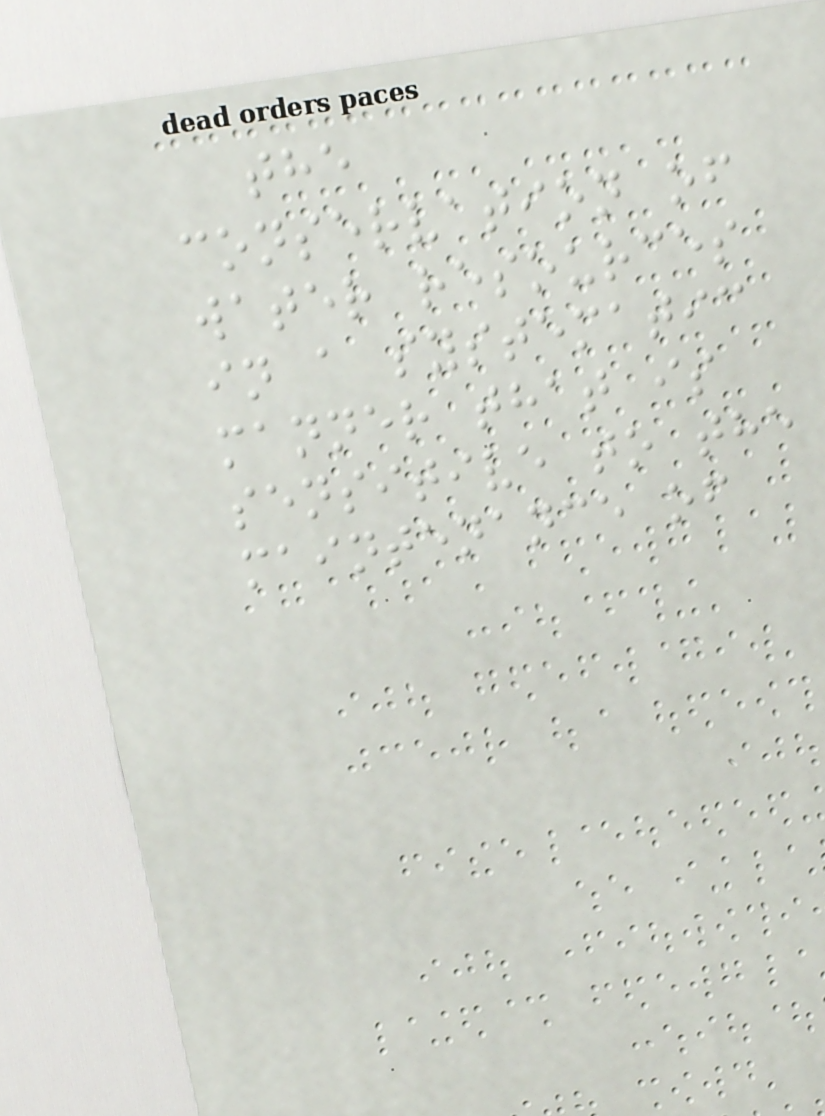the
conservation of
water resources
in a systematic
manner that is
sensitive to the
maintenance of
